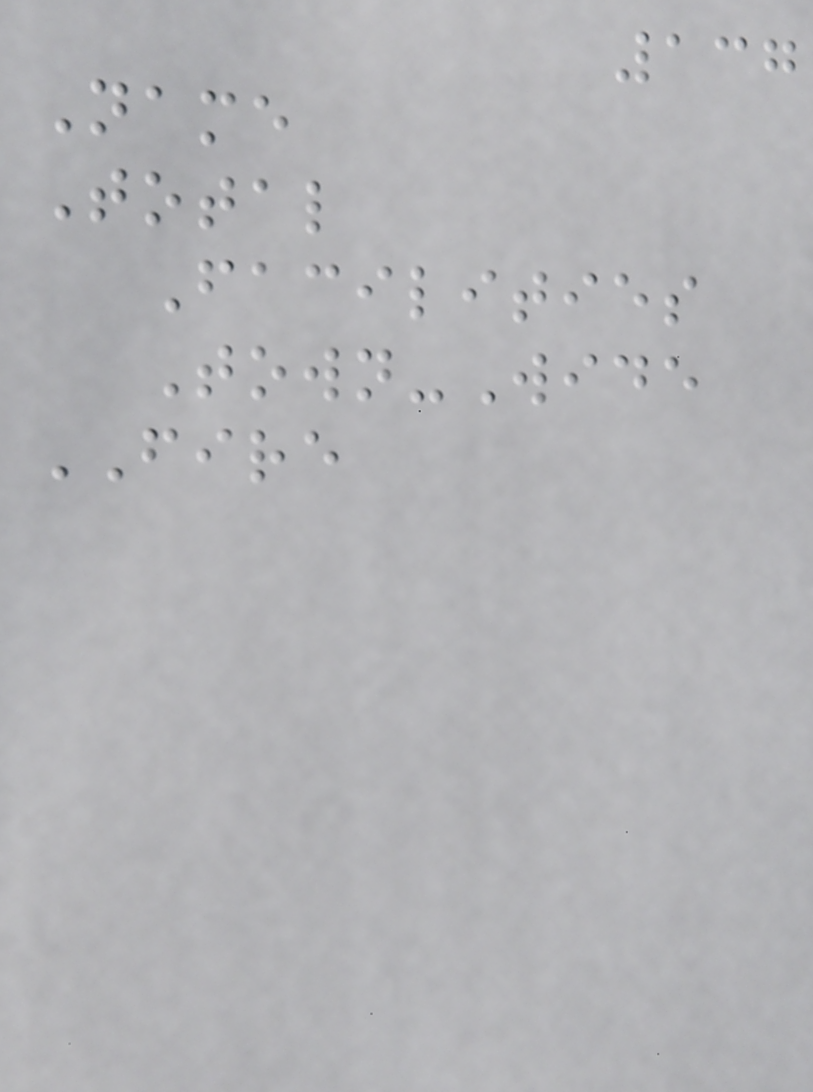137
Name
Total
Facilities
Town-Wide
FIRE
